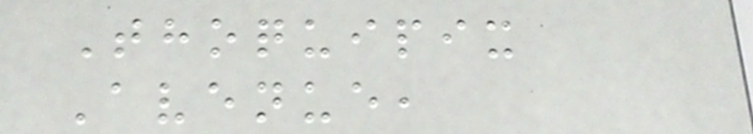Thoquipix
Avenue,
